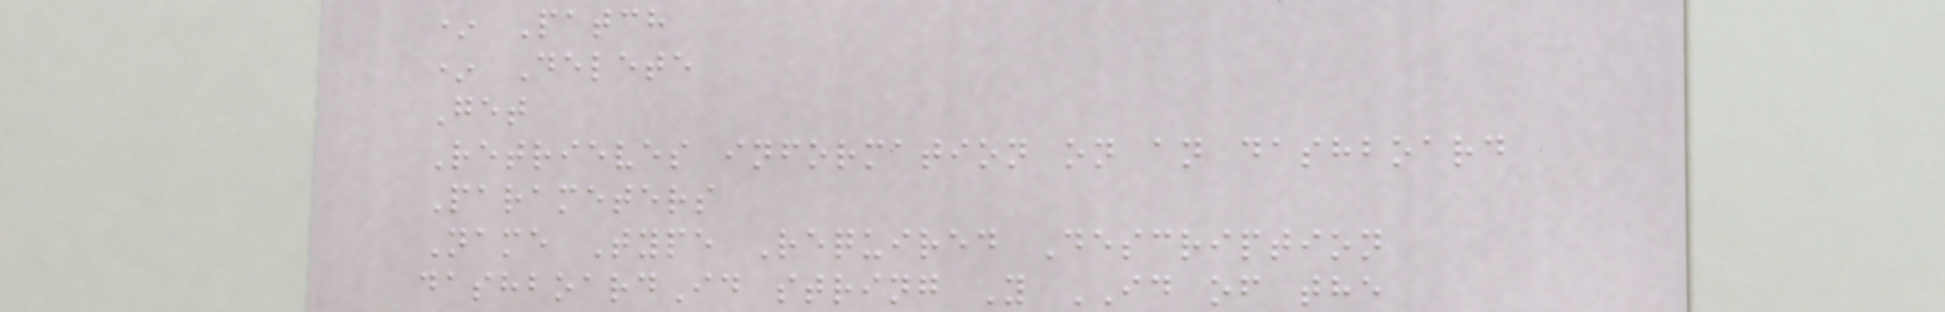* Patch
* Delete
Get
Retrieves information on an dashboard
Parameters
Name Type Required Description
dashboardId string Y ID of the
